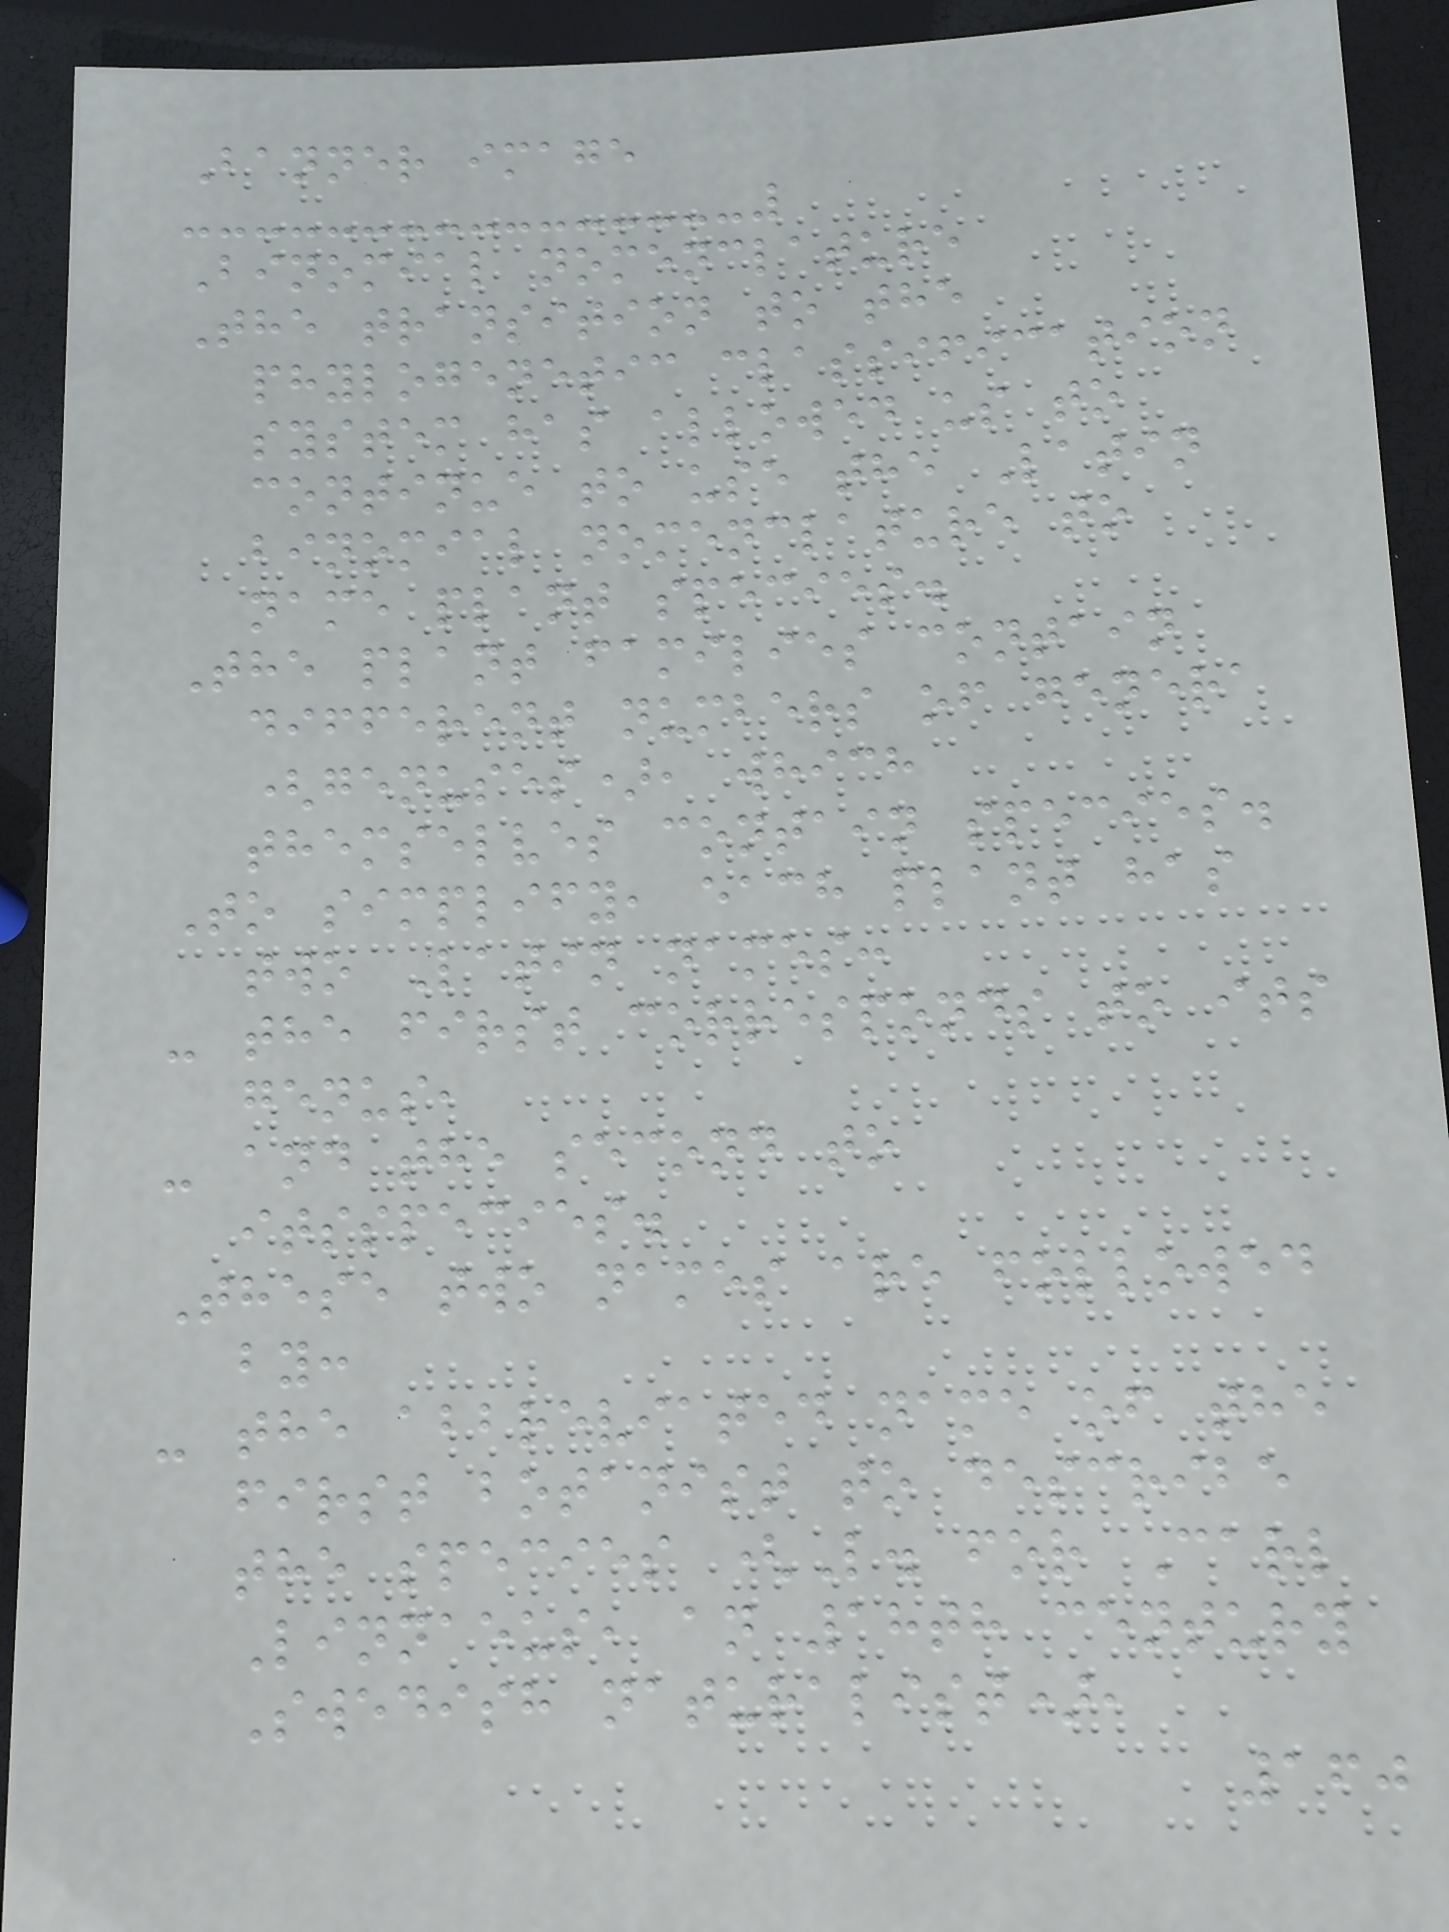Banner image
Binomial nomenclature
The transition to the
phylogenetic classification
system has allowed us to
continue to use the Latin
binomial nomenclature to
name plant species.
The plant families contain
different numbers of genera
(genuses), which
themselves contain species.
To simplify, each plant has
two Latin names:
- the first corresponds to its
genus,
- and the second to
itsspecies.
These two names are followed
by:
- the abbreviated name of the
first botanist to describe
the species (L. for Carl
Linnaeus, an 18th century
Swedish naturalist),
160
